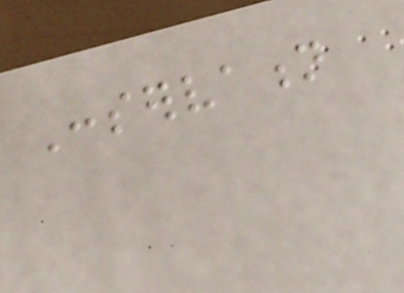Conservation
